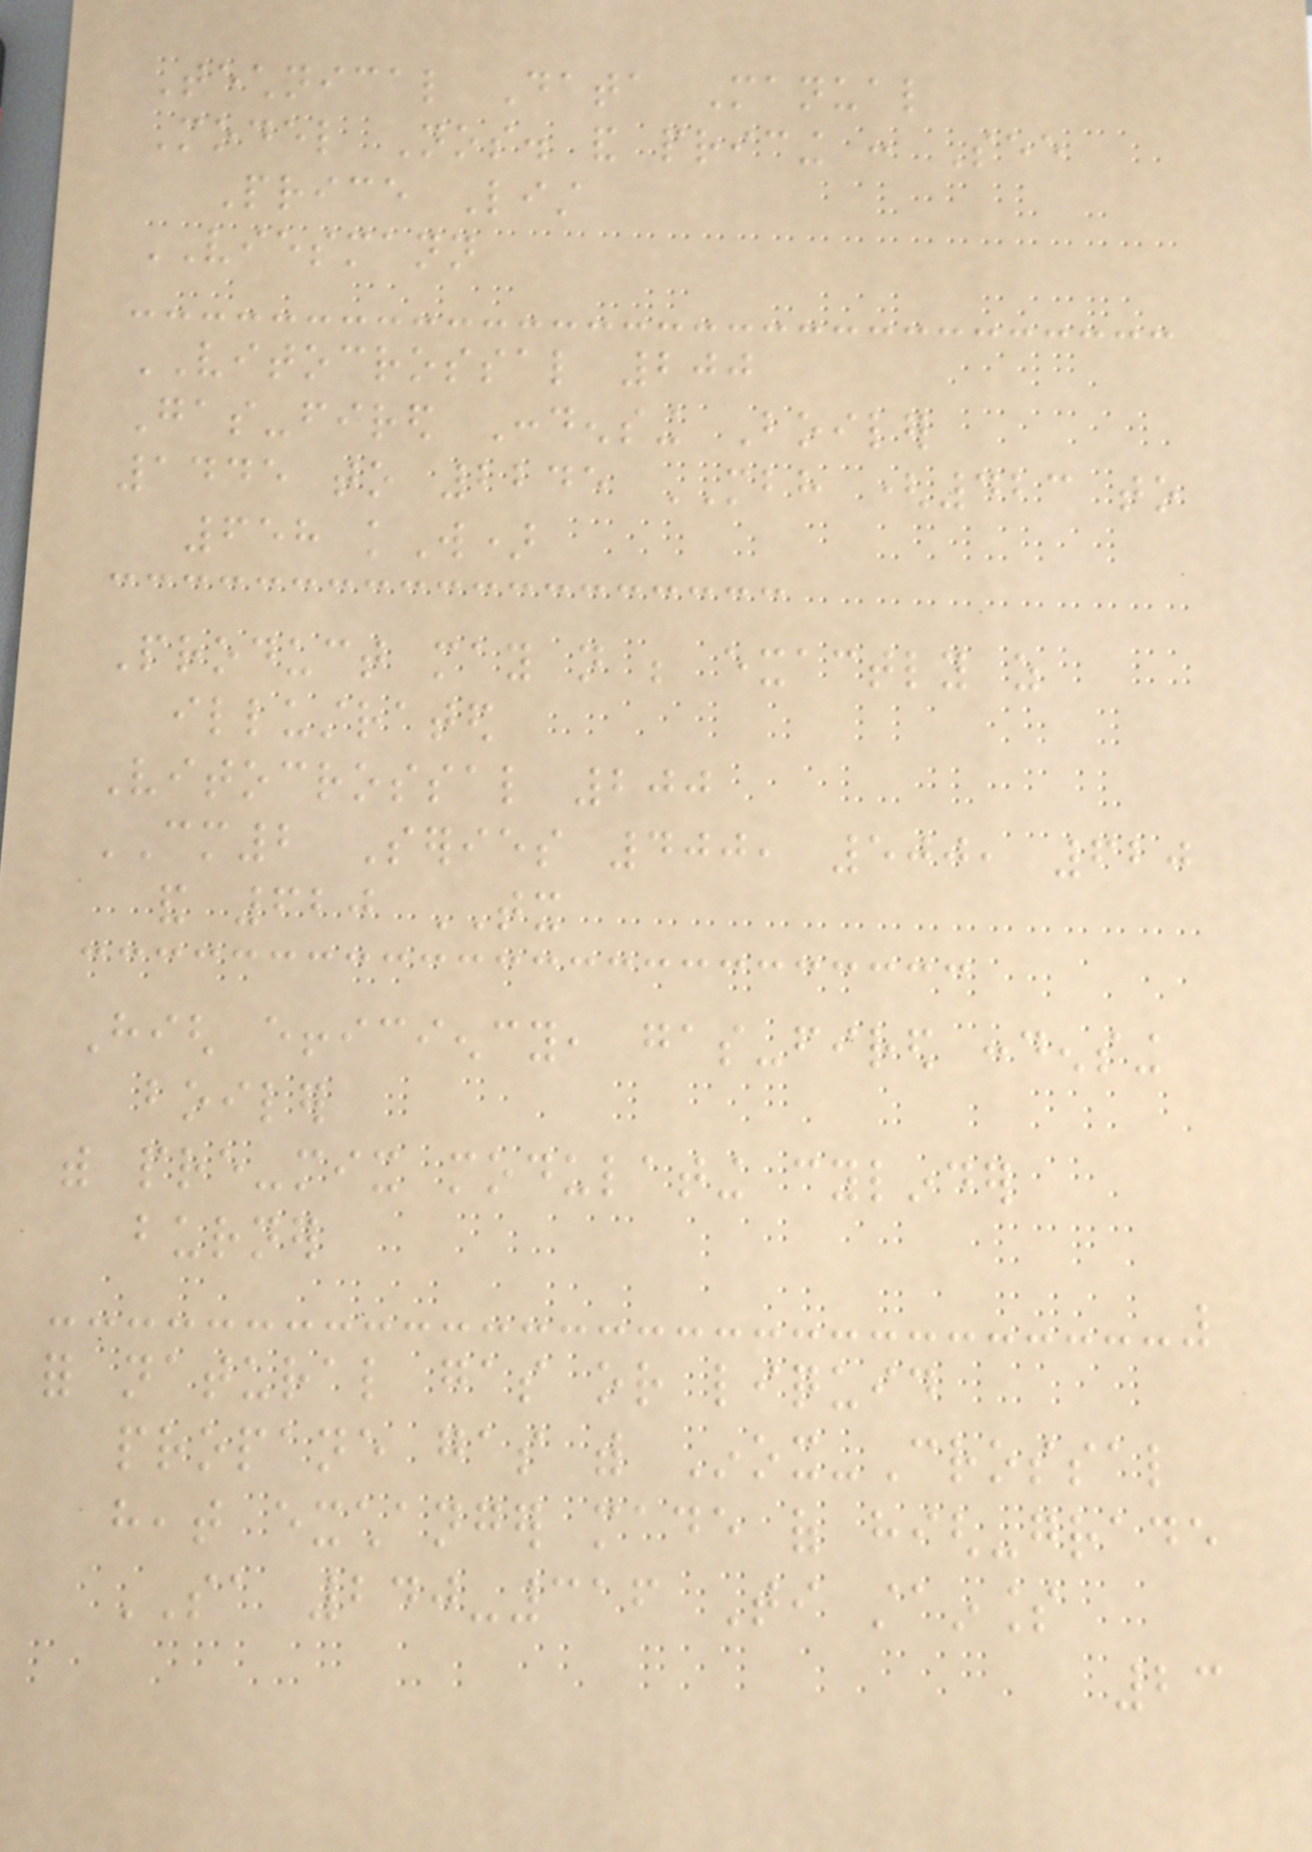Technical Data Manual
Model Nos. and pricing : See
Price List
VIESMANN
VITOCROSSAL 200
Gas-fired Condensing Boiler
1445 to 2245 MBH (423 to
658 kW)
Product may not be exactly as
illustrated
Vitocrossal 200
CM2 Series 400, 500, 620
and 620 TX
High efficiency, gas-fired condensing
boiler
with pre-mix modulating cylinder
burner
for natural gas or liquid
propane gas with Inox-Crossal
heat exchanger made of high-grade
SA 240-316 Ti stainless
23
